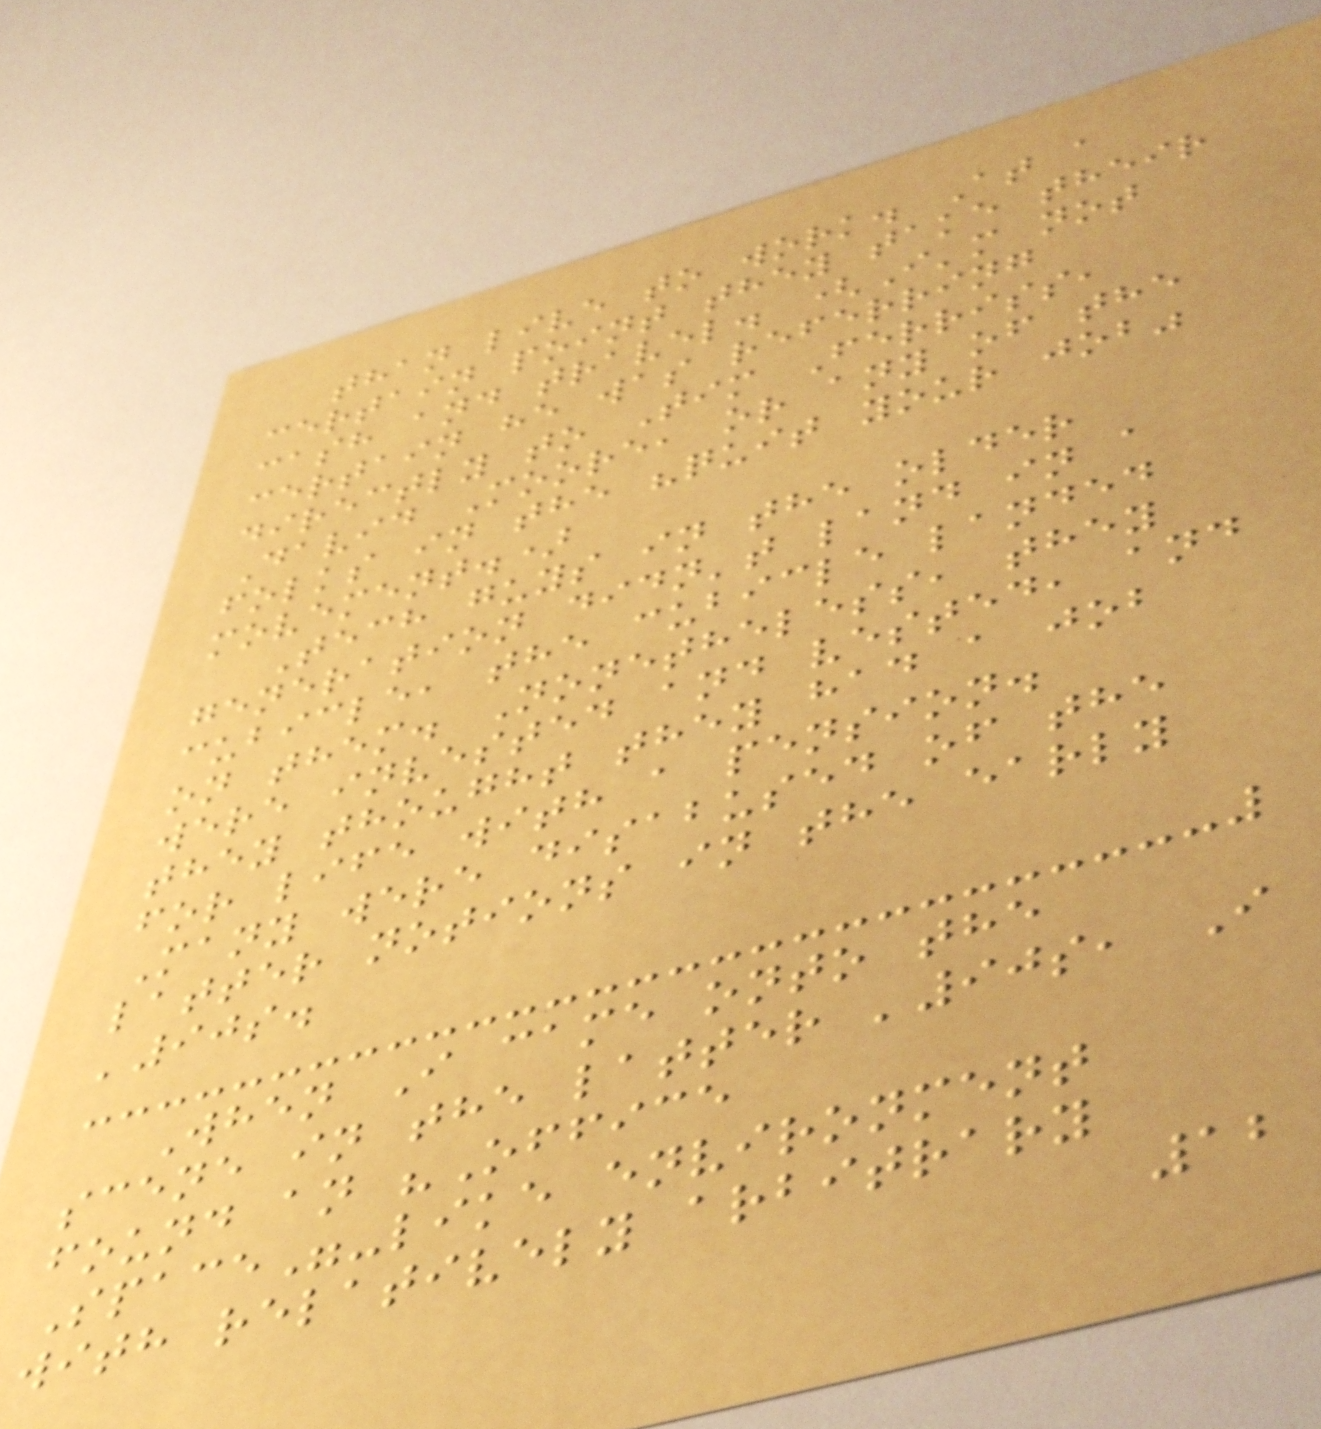than live to work. At a
certain point they take their
cash and travel. (I'm not
certain he was referring
directly to Tim Ferriss,
David Moore, or any of the
folks in the "quit your job"
movement.)
Tech guys in the older
generation didn't land in a
cubicle, the cubicle landed
on them. Nonetheless, they
were invested and vested, and
they thought they had a job
for life with a pension.
Many were disabused of the
latter notions in the early
'90s.
When I came onto the
scene in the latter '90s, I
found an "Office
Space"-like environment
with relatively arbitrary
12
